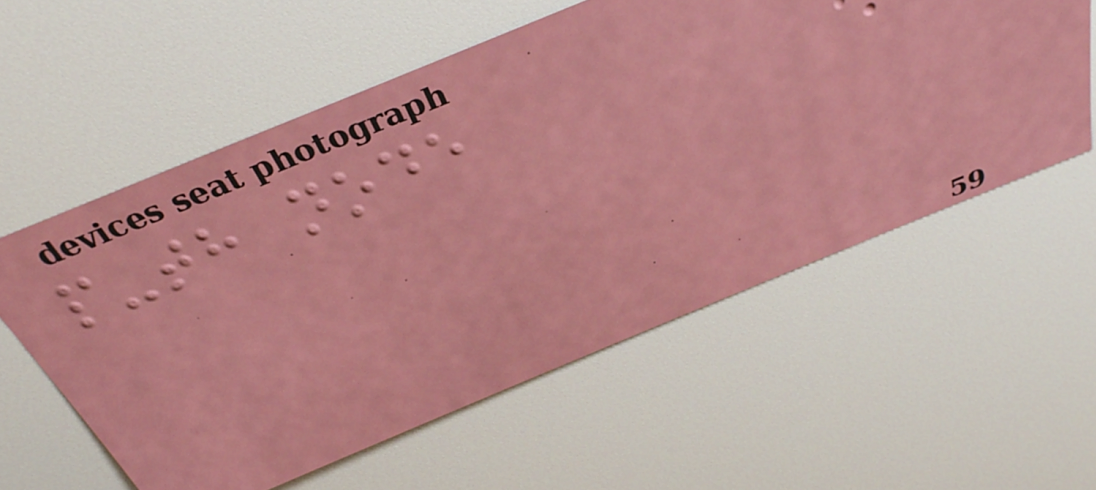p-th node
